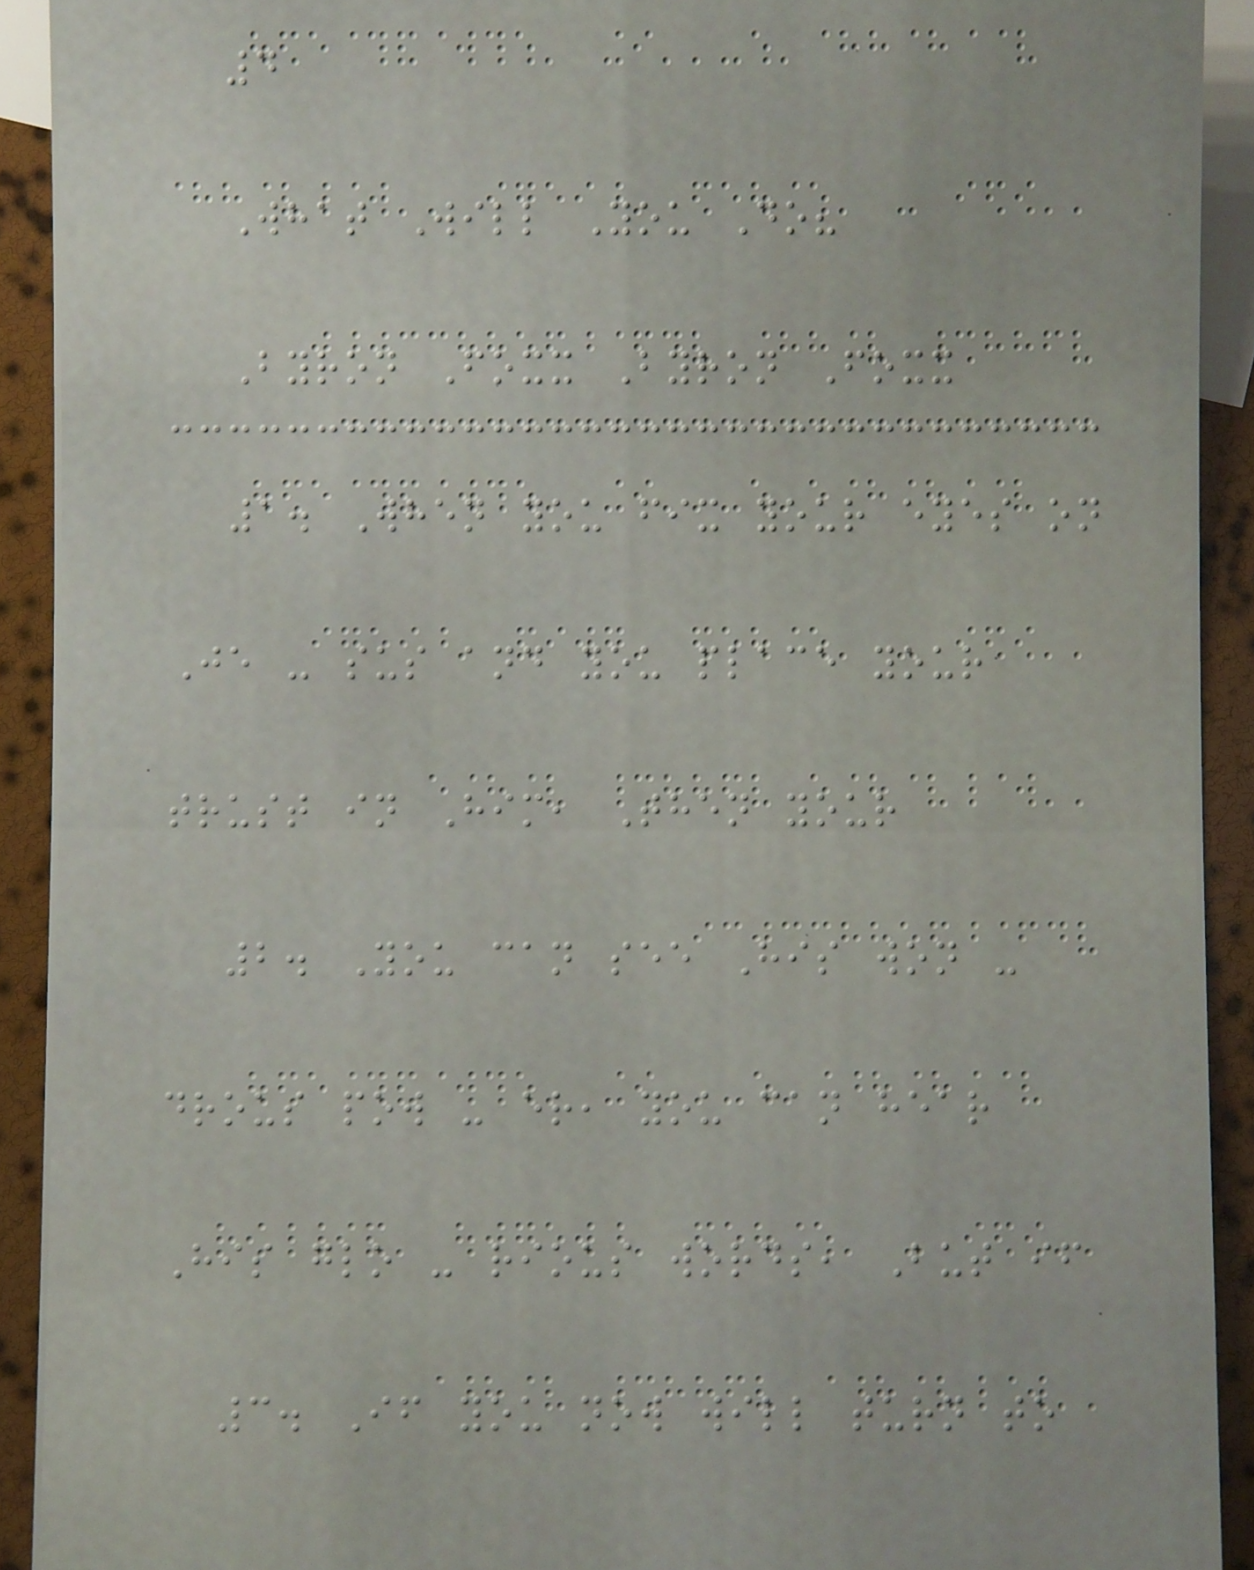4
What Will You Do?
Byron Foxx Byron Foxx
1. When you fix your eyes on
Je - sus and you place your
trust in Him, Then your
2. You can see His won -
drous pow - er, you can hear
His glo - rious words, But if
3. If you now will turn to
